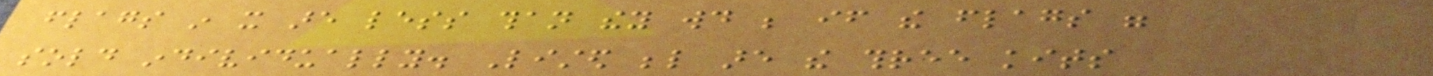flags in it are less than they would be if the flags were
sold individually. Listed below are the three kits
